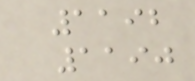1192
1190
